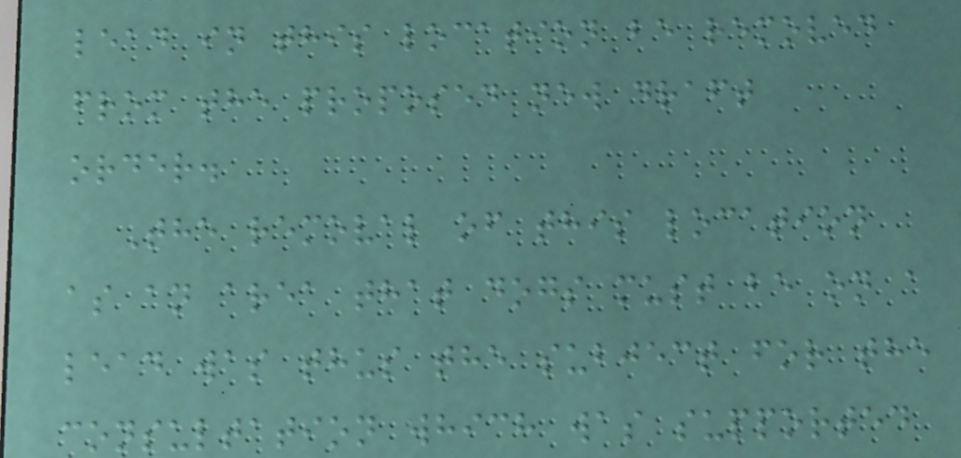lead in this location be removed
from the proposed new draft
order.
The removal of this location
as an area that dogs must be on a
lead was thus the subject for the
consultation which was supported
